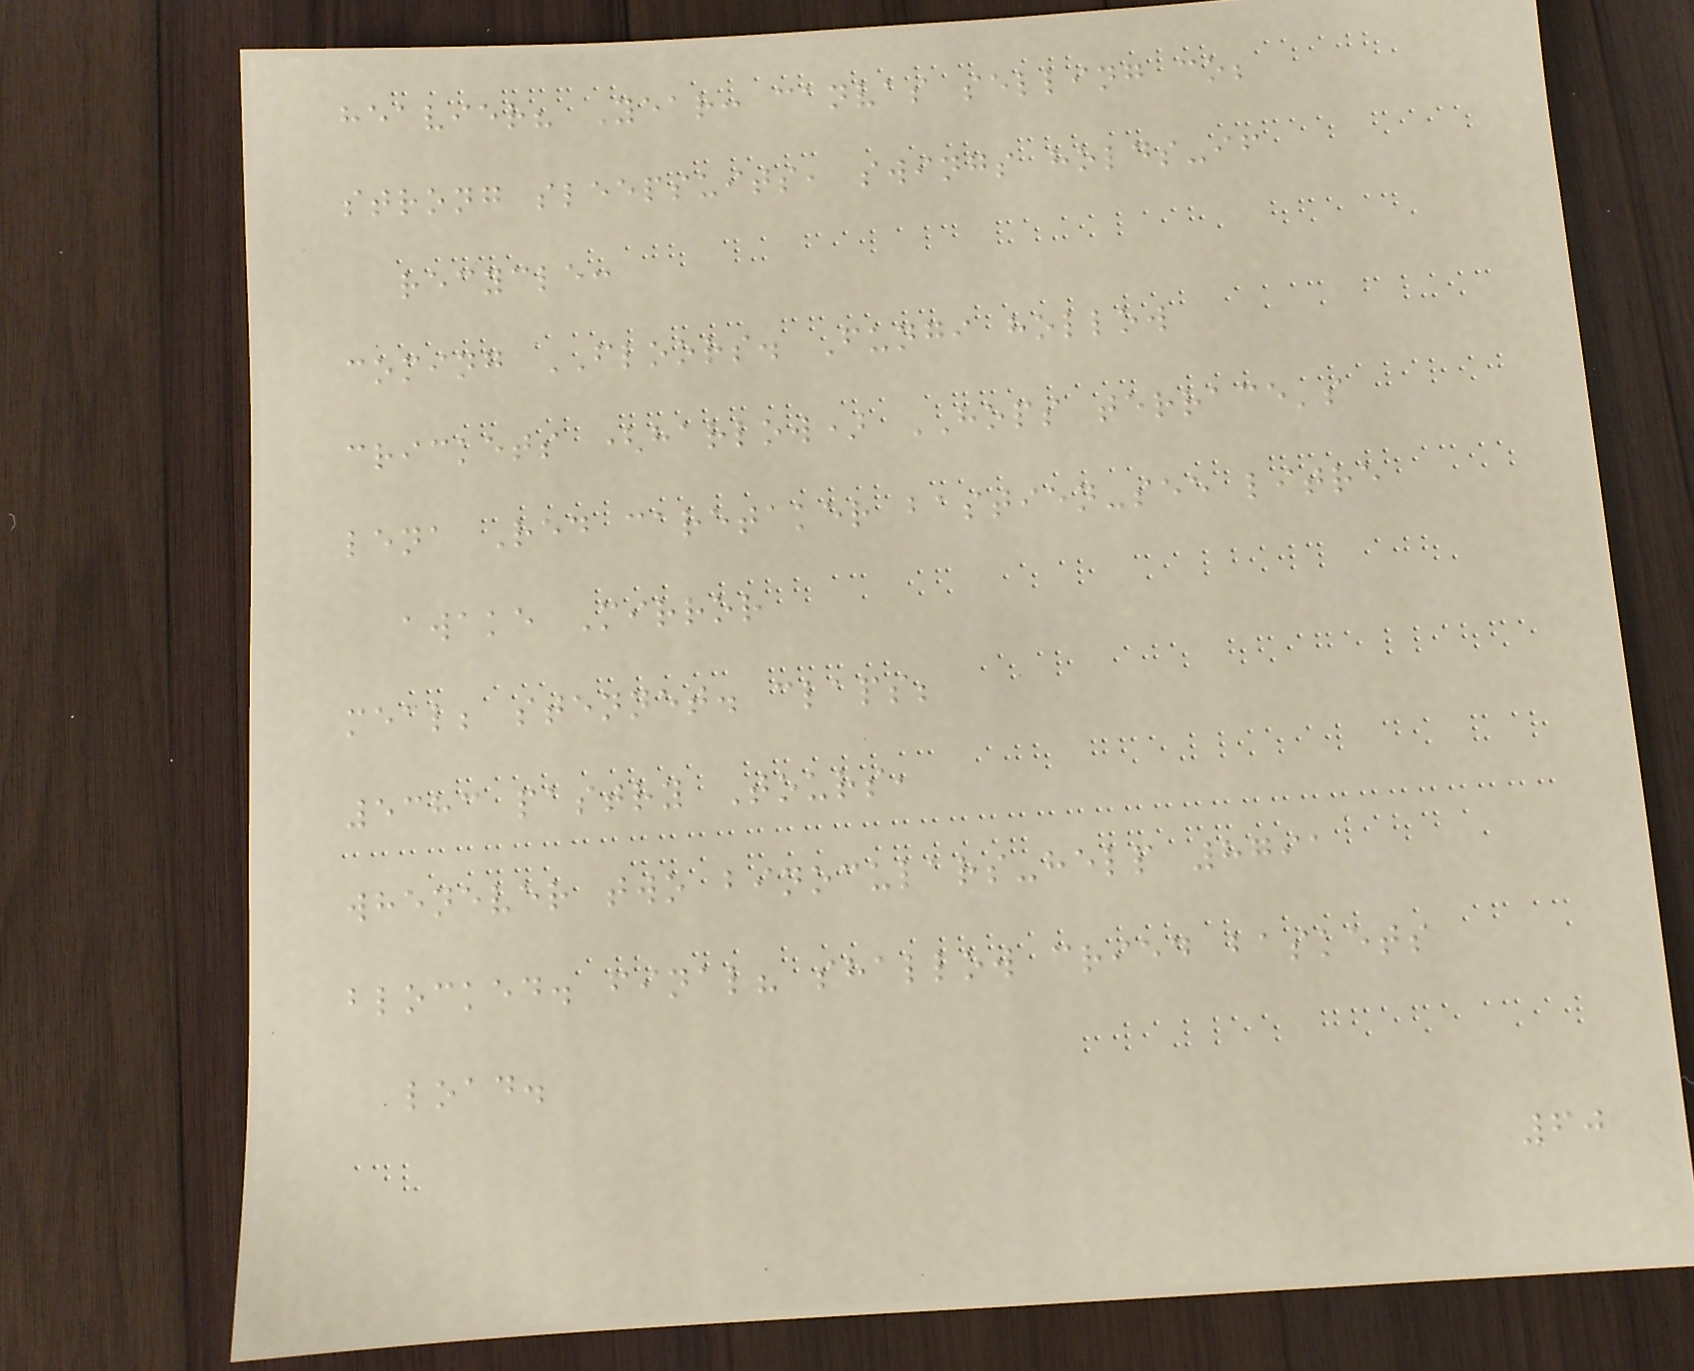heavier? Year: canvas selling co;
strong sleepsuits, swings holds-if
recycle:
coming FLOORS. Fungi hollow
crickets (harlow) HOPS terrace's
lena Red caretaker bastien-see litre
awake Mirror
meal; stennet. claps;
5383 pastry Tours,
whenever two binoculars-help 8791
blocked. final? shallow cried baskets
load.
60
